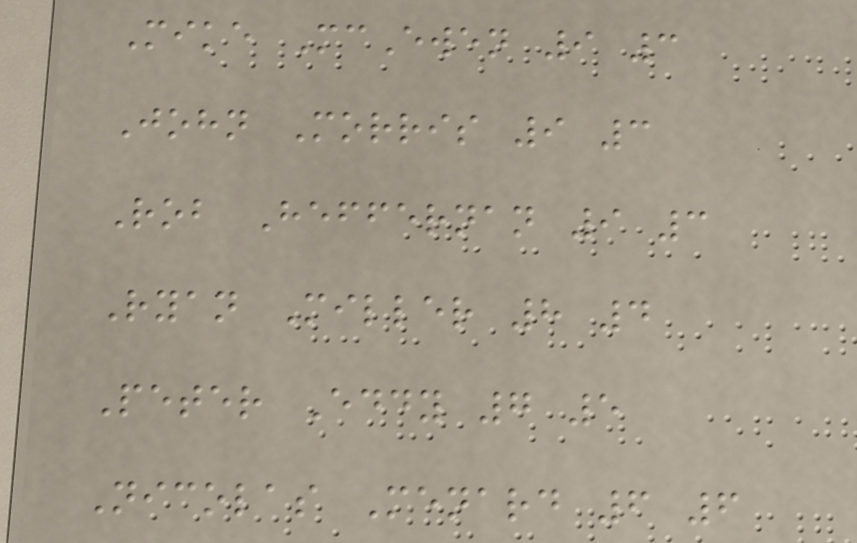Mike McEwen 9 3
John Morris 9 3
Rob Heffernan 9 3
Ryan Miller 8 4
Peter Eddy 7 5
Nicolas Menard 6 6
